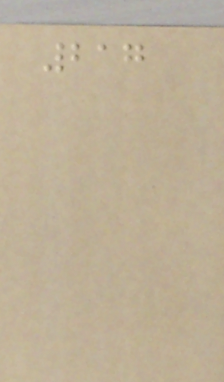217
